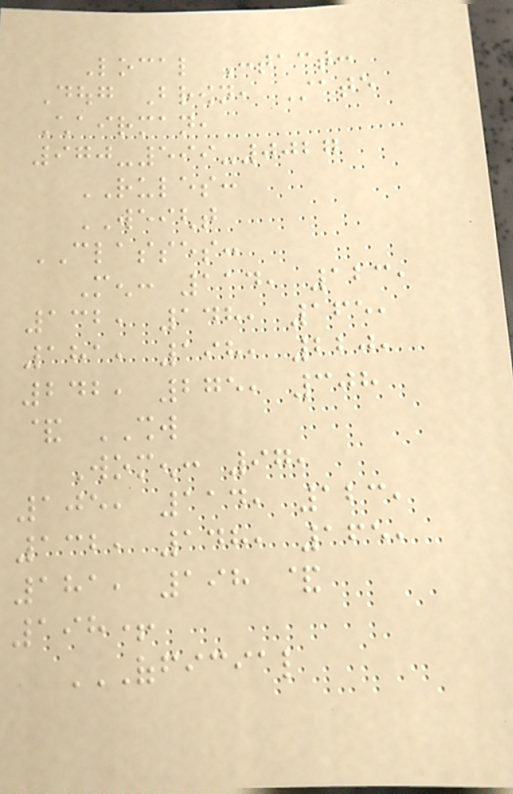Local Contact:
Doug Brown, State
Chairman,
970-599-0027
RULES:
WEIGHT
CLASSES:
Men: 114, 123,
132, 148, 165,
181, 198, 220,
242, 275, 308
& SHW
Women: 97,
105, 114, 123,
132, 148, 165,
181, 198 &
198+
OFFICIAL
